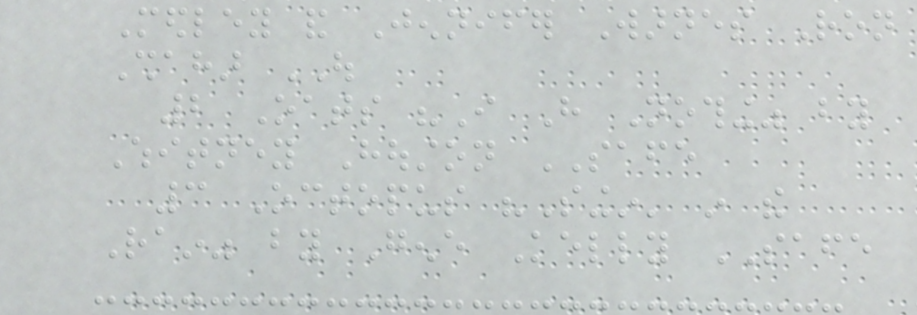Medley and Jennifer Warnes Ron
Shahar OUT
2 Oats "I Have Nothing" by
Whitney Houston SAFE
3 Octopus "Singin' in the
Rain" by Gene Kelly SAFE
